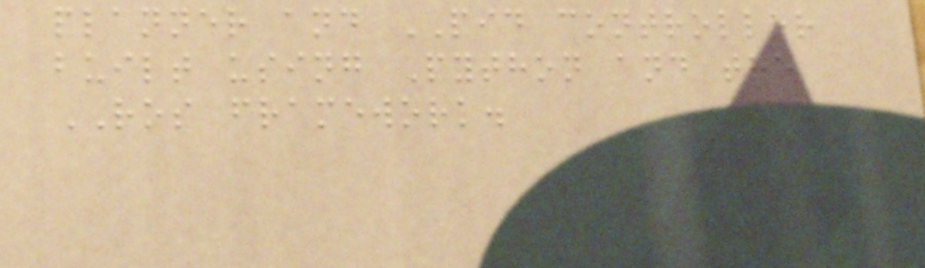planner and PID controller
built using Python and the
ROS framework.
